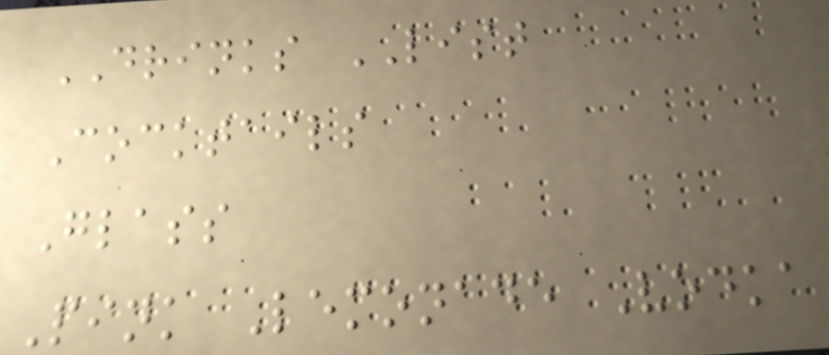DRINKS LIST
Cocktails
Glass
Pink Lemonade Vodka
